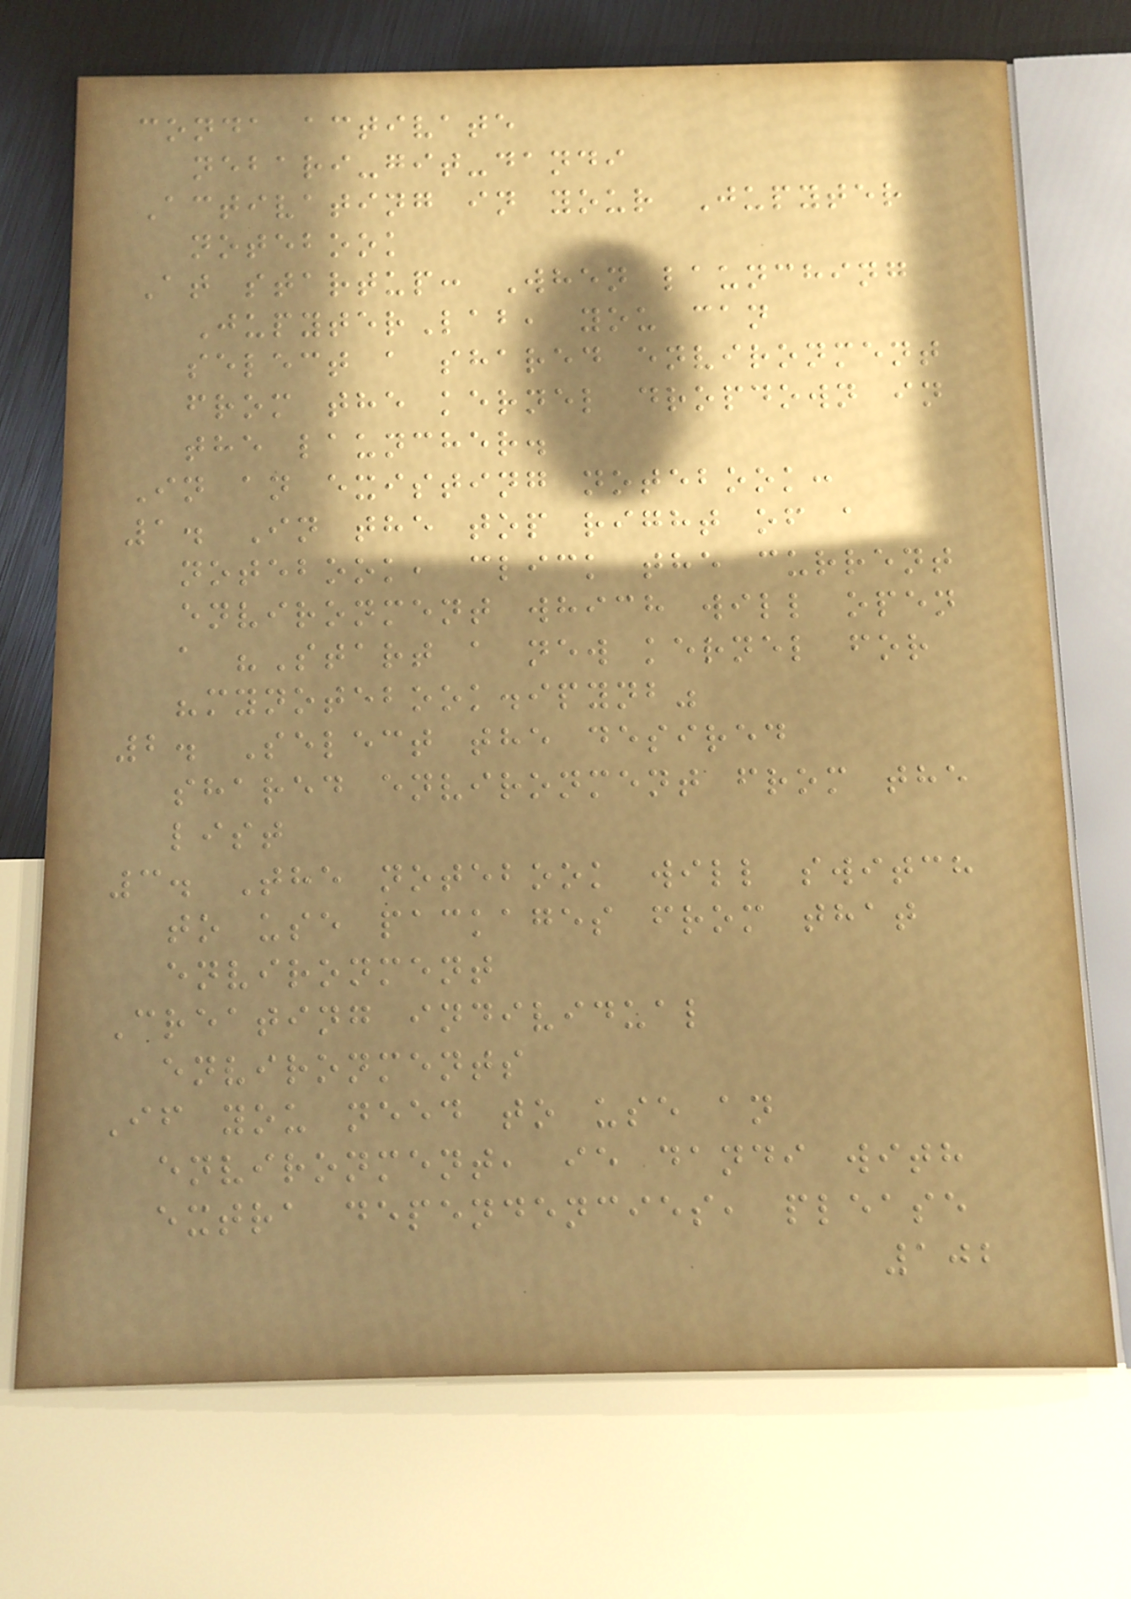conda activate
nebari-git-dandi
Activating in your Jupyter
notebook
At startup: When launching
JupyterLab, you can
select a shared environment
from the kernel dropdown in
the launcher.
In an existing notebook:
1. In the top right of a
notebook, click the current
environment which will open
a "Start a new kernel for
"mynotebook.ipynb"
2. Select the desired
shared environment from the
list
3. The notebook will switch
to use packages from that
environment
Creating individual
environments
If you need to use an
environment, ie dandi with
extra dependencies, please
102
